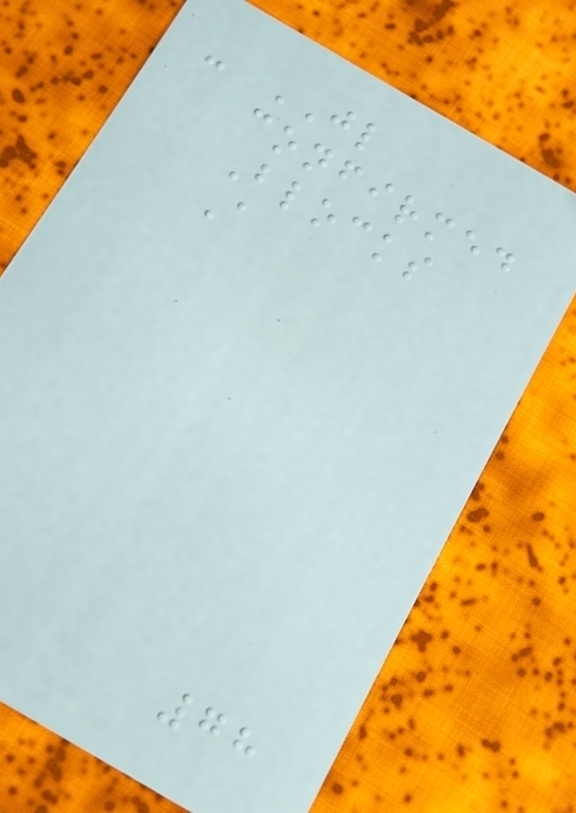- JL
confirmed
Blocks
A
78
